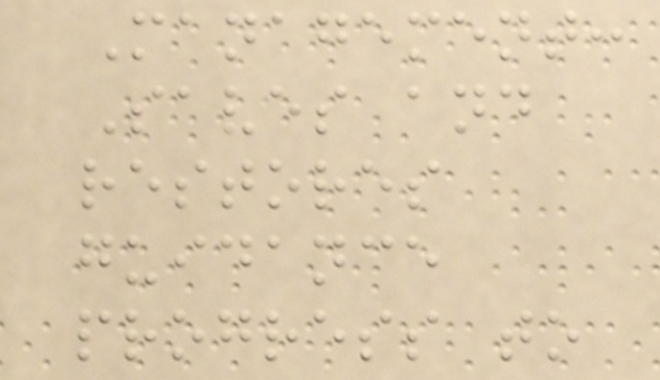Management:
Saves and
restores
guidance
progress to
